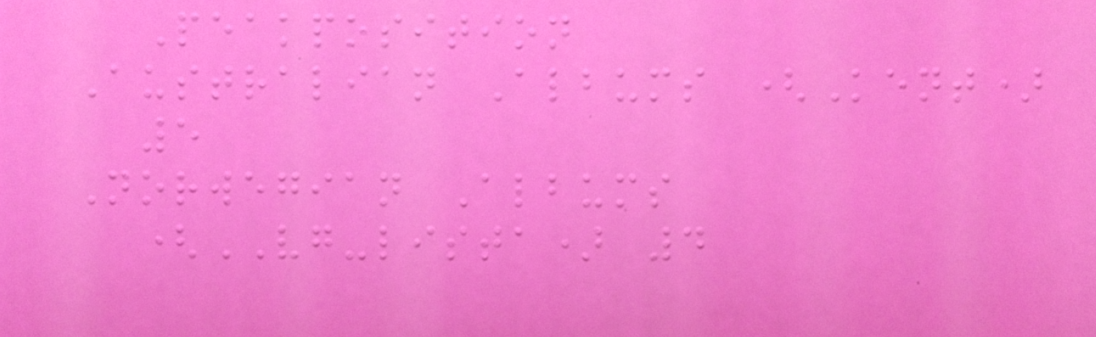Peakposition
Australian Albums (Kent)
5
Norwegian Albums
(VG-lista) 4
